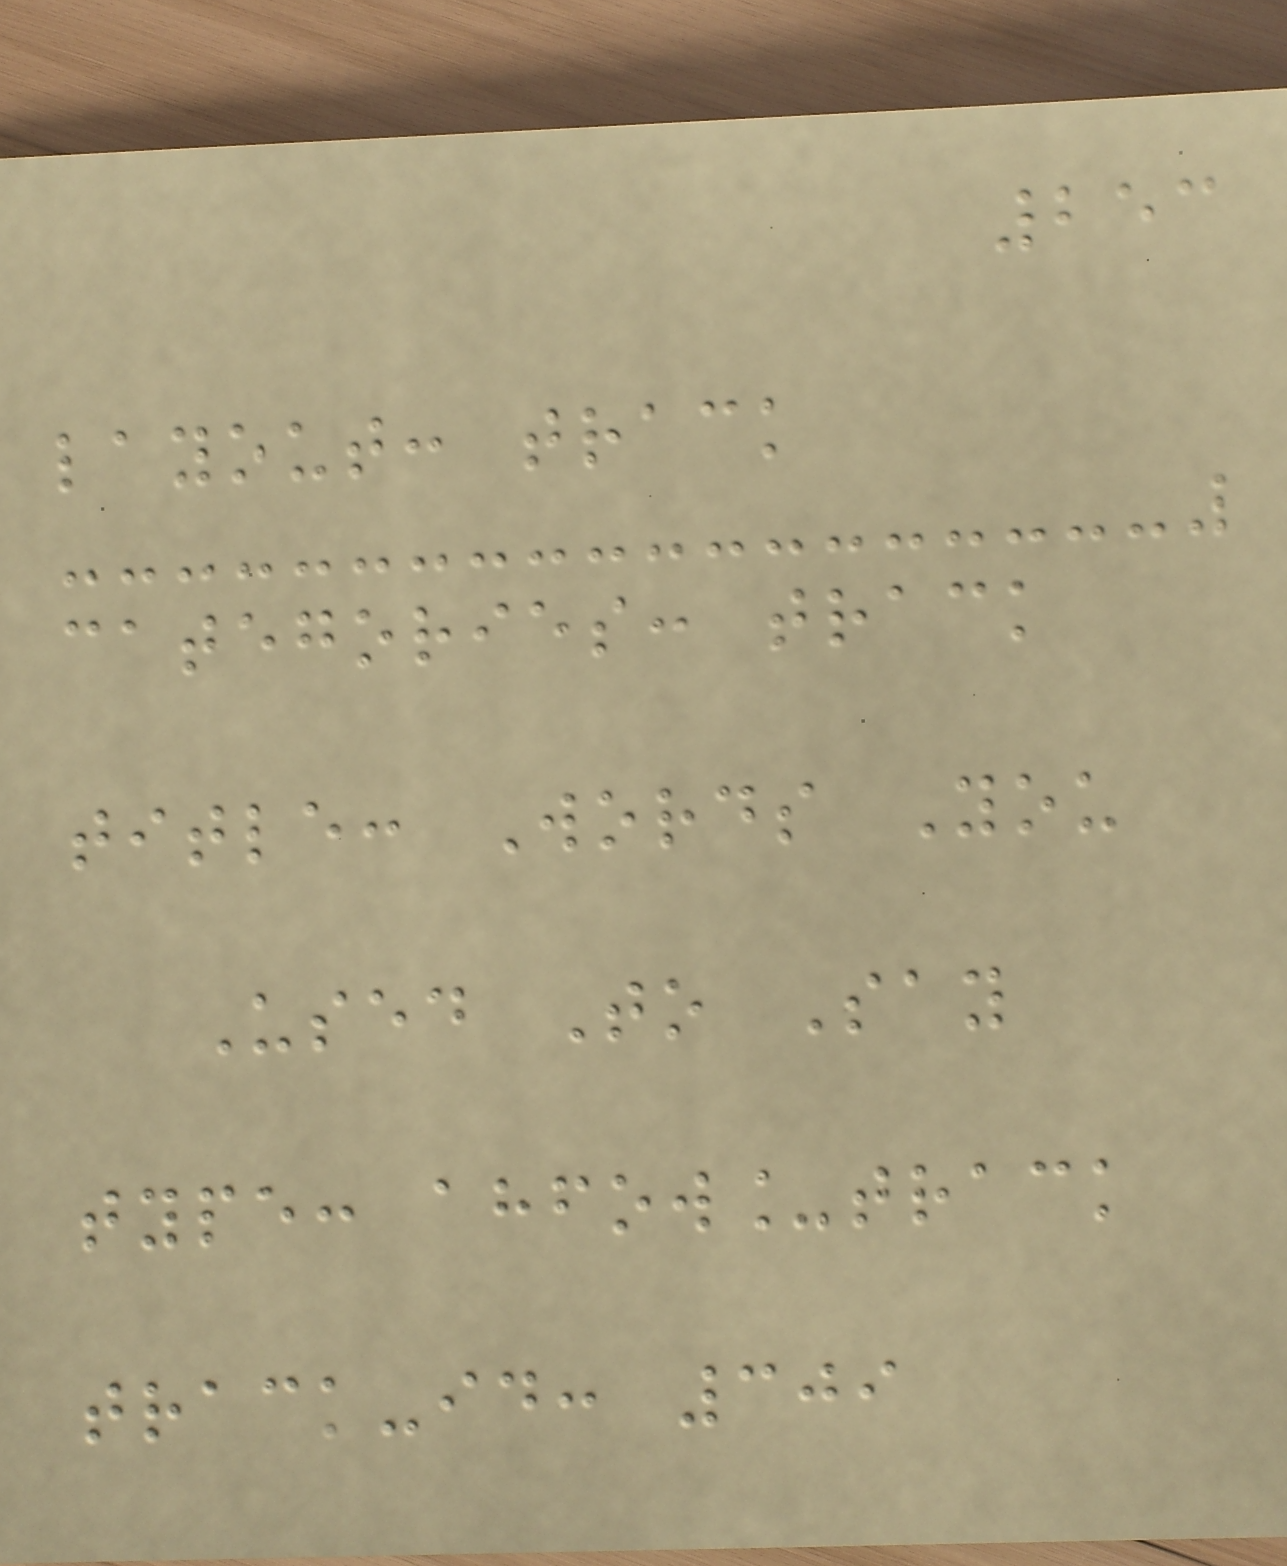253
layout: track
categories: track
title: Words You
Used To Say
type: ahfow_track
track-id: 309
